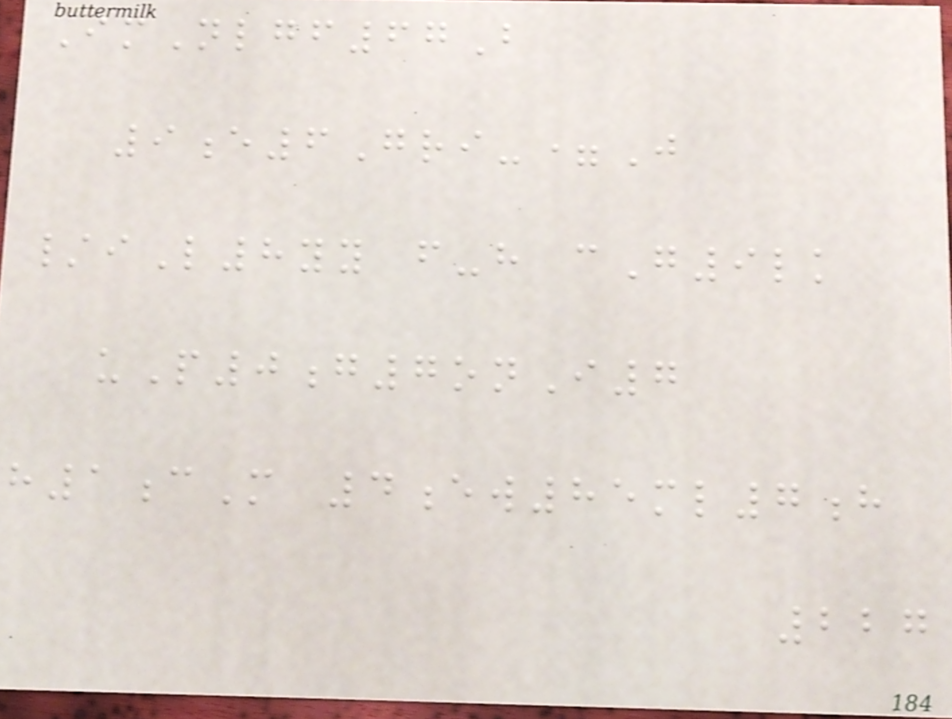ImNlgf67B
9e6Gri-=J
/iL8yy f-h cG9lk
uP0g7onI7
h1cM 4ew85ml7h
227
